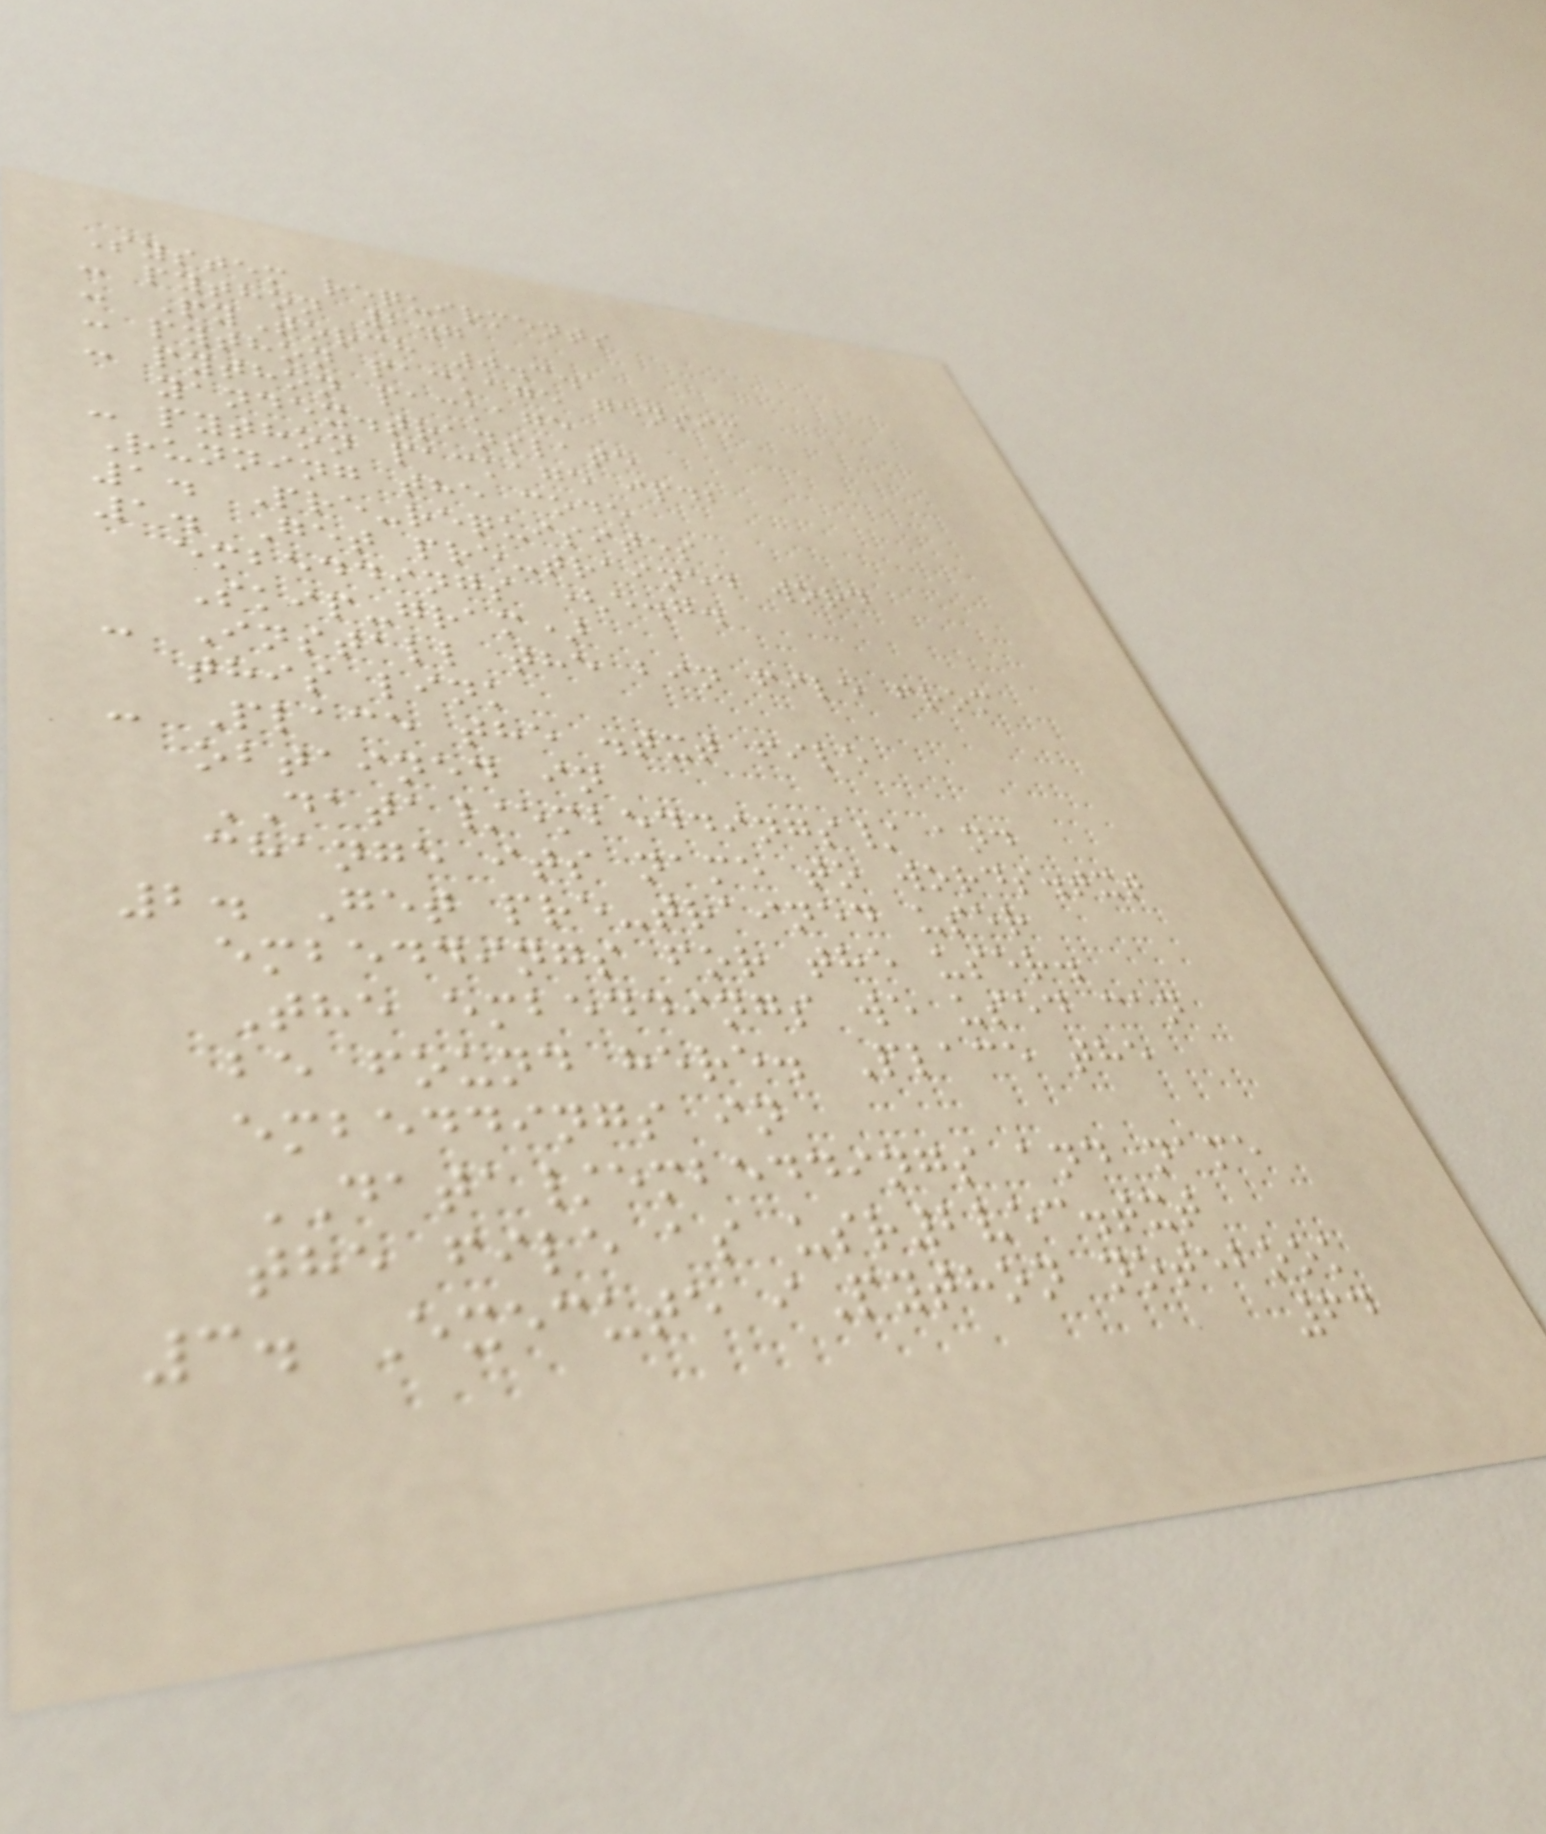System requirments
- python 2.7
- PyTorch 0.3.1
- python package gensim
- python package
yandex.translate
- python package ipdb
Running the code
1. Pre-requisites
1. Get pre-trained word
embeddings (e.g.
Skip-gram)
- Install the bin file from
this link
- Place the .txt file
obtained in
DATA/embeddings/ and
change its name to words.txt
2. Get pre-trained user
embeddings for the user.
The embeddings we used can
be found here. Place the
embeddings in
DATA/embeddings and name
the file as usr2vec.txt
3. Execute iPython notebook
64
